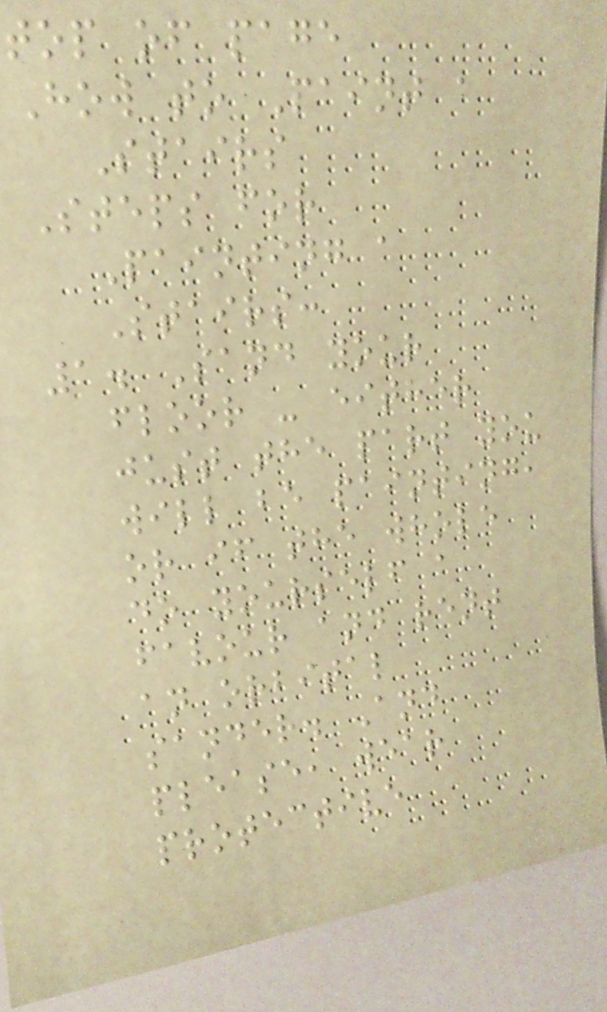top of page
How to Paint a
Stairs
Steps for
Painting a
Stairs:
1. Sand your
floor - either
just the part you
will be painting,
or if the whole
do yourself a
favour and rent
an orbital
sander. And
please, wear
protective
